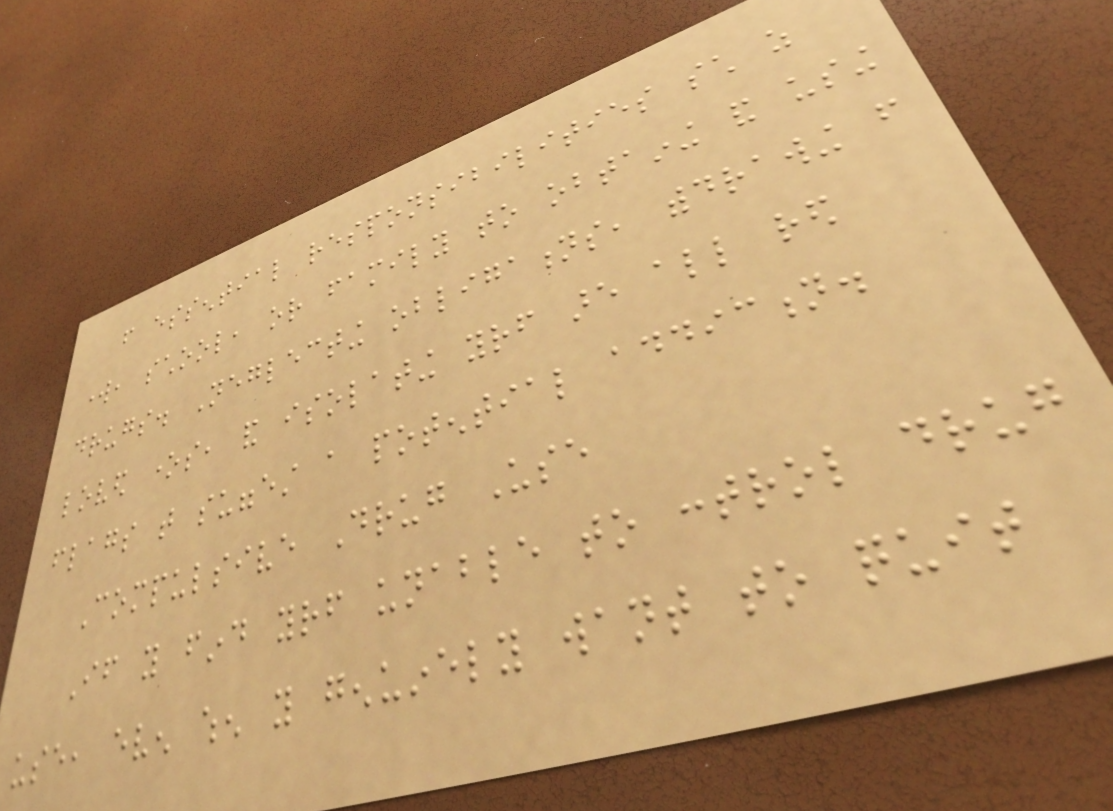from essential responsibilities such as
work, school, or family to obtaining and using
drugs. Neglecting obligations, withdrawing from
loved ones, and isolating yourself are all red
flags that suggest a potential addiction.
Compulsive Drug Use
If you find yourself unable to control drug
use, even when you genuinely want to quit
